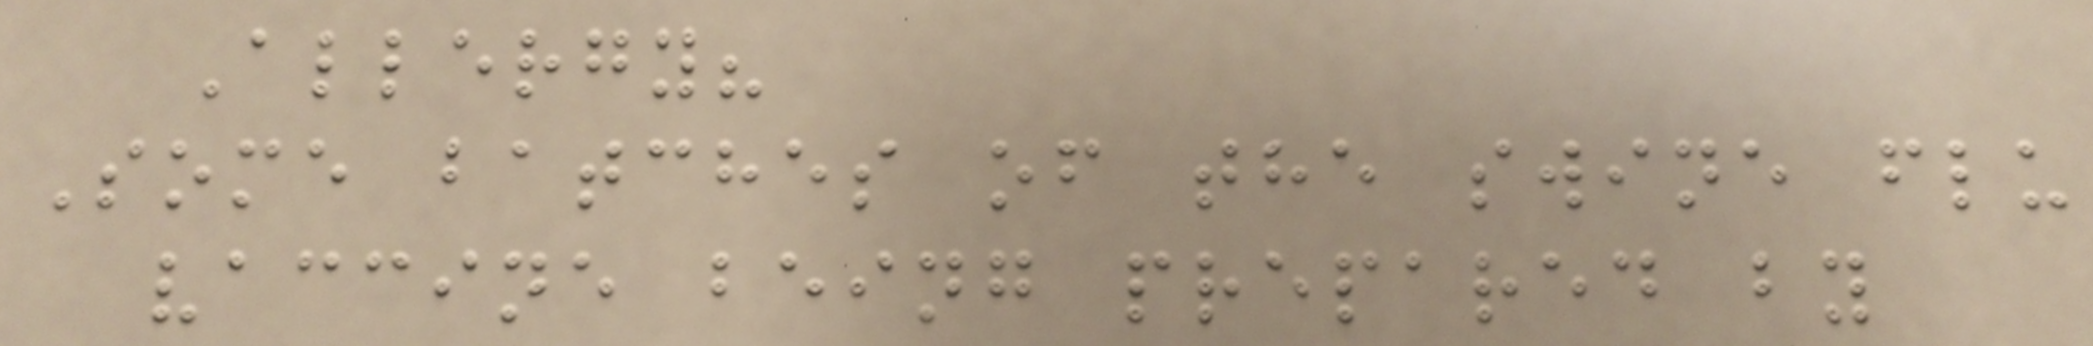Allergy?
Some batches of the swine flu
vaccine being prepared by
